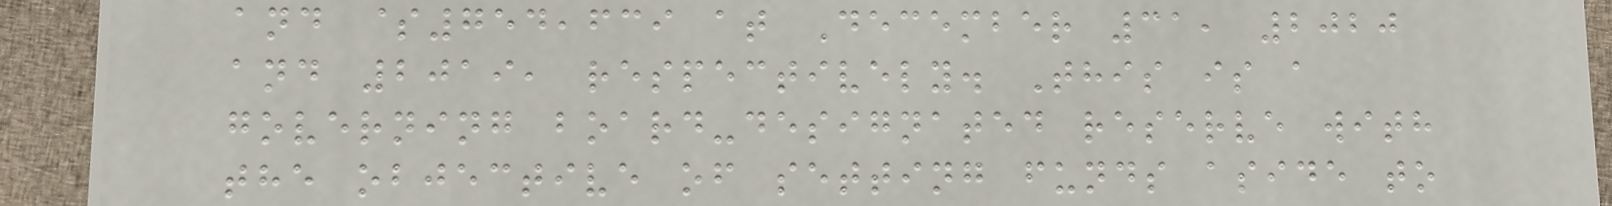and $754,639 at December 31, 2020
and 2019, respectively. This is a
governing board-designated reserve with
the objective of setting funds aside to
